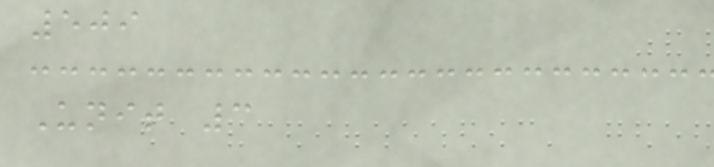509
Unit 3
